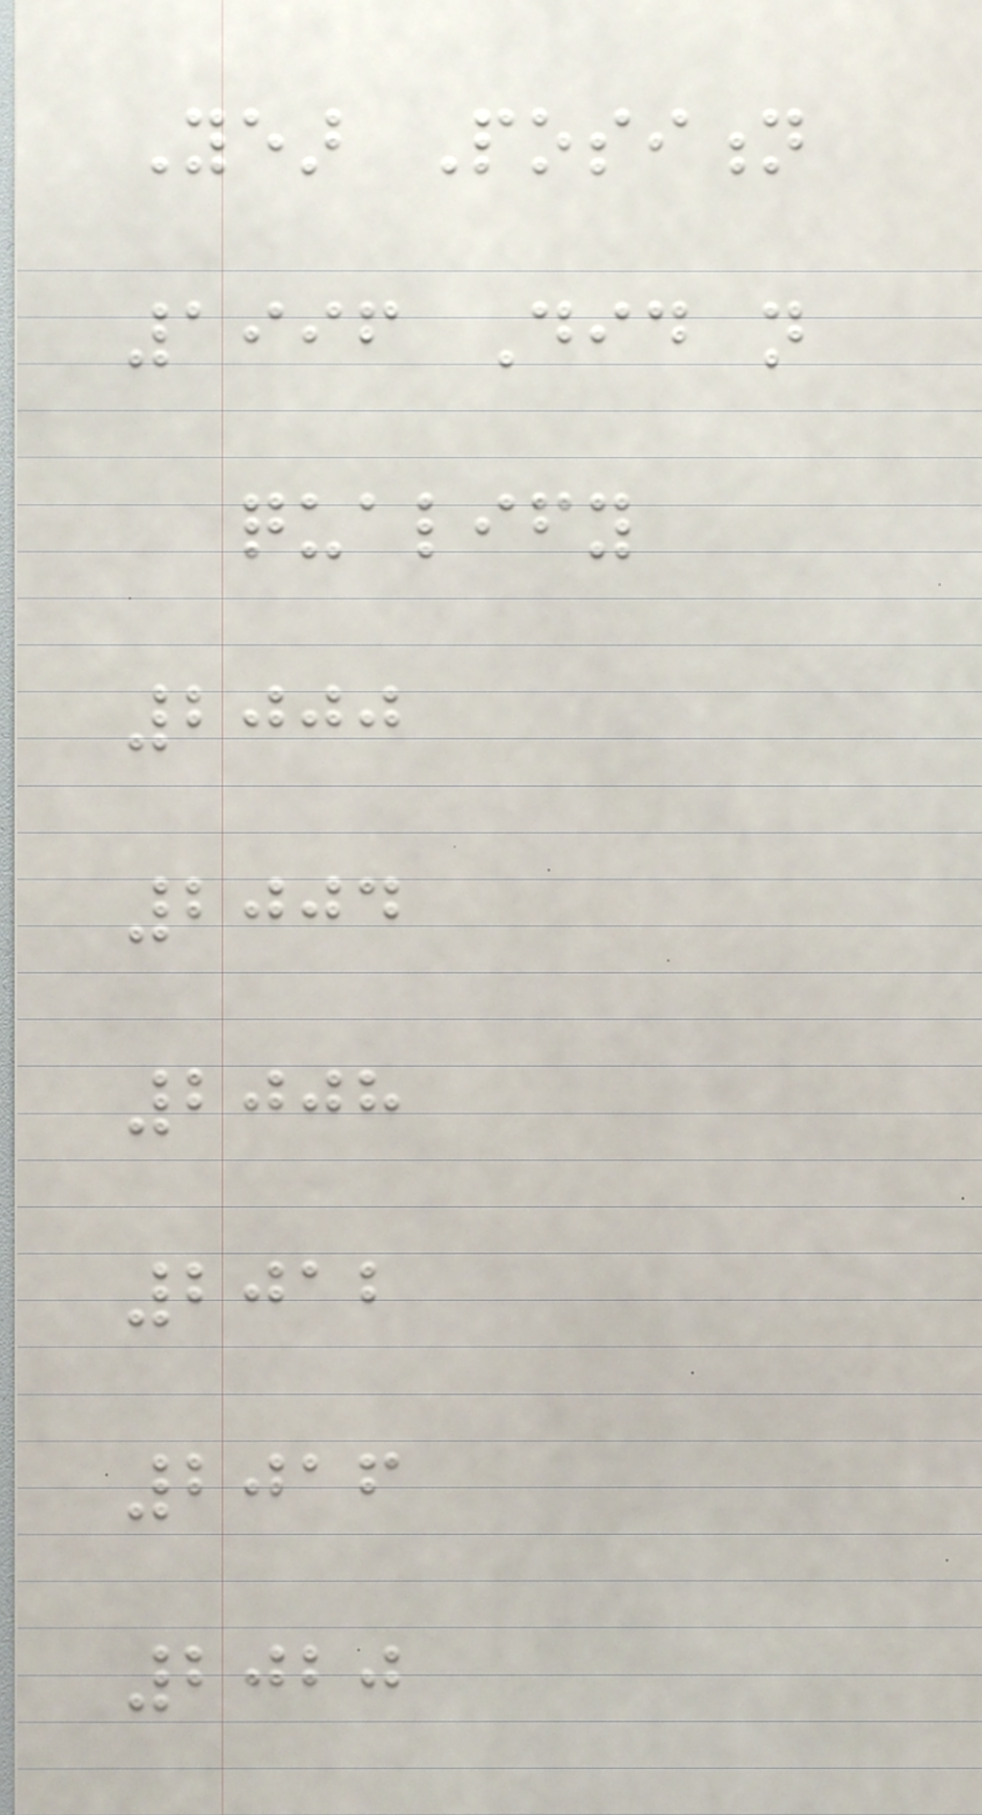Year Position
1996 Did not
qualify
2000
2004
2008
2012
2016
2020
